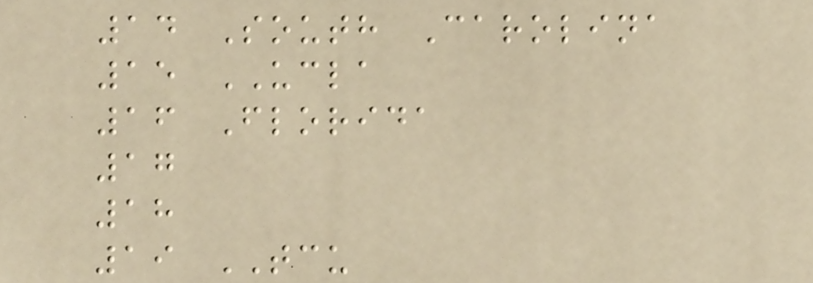14 South Carolina
15 UCLA
16 Florida
17
18
19 TCU
